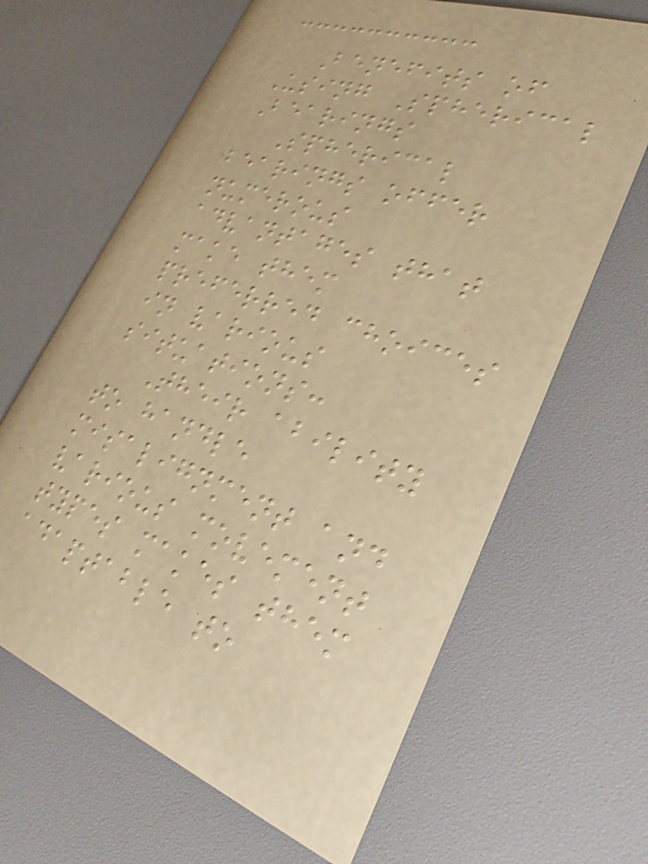Benefits of
Using Spherical
Bearings
Spherical
bearings offer
numerous
advantages that
make them
preferred choices
in various
situations:
Their ability
to handle
misalignment and
various movement
types makes them
adaptable to
